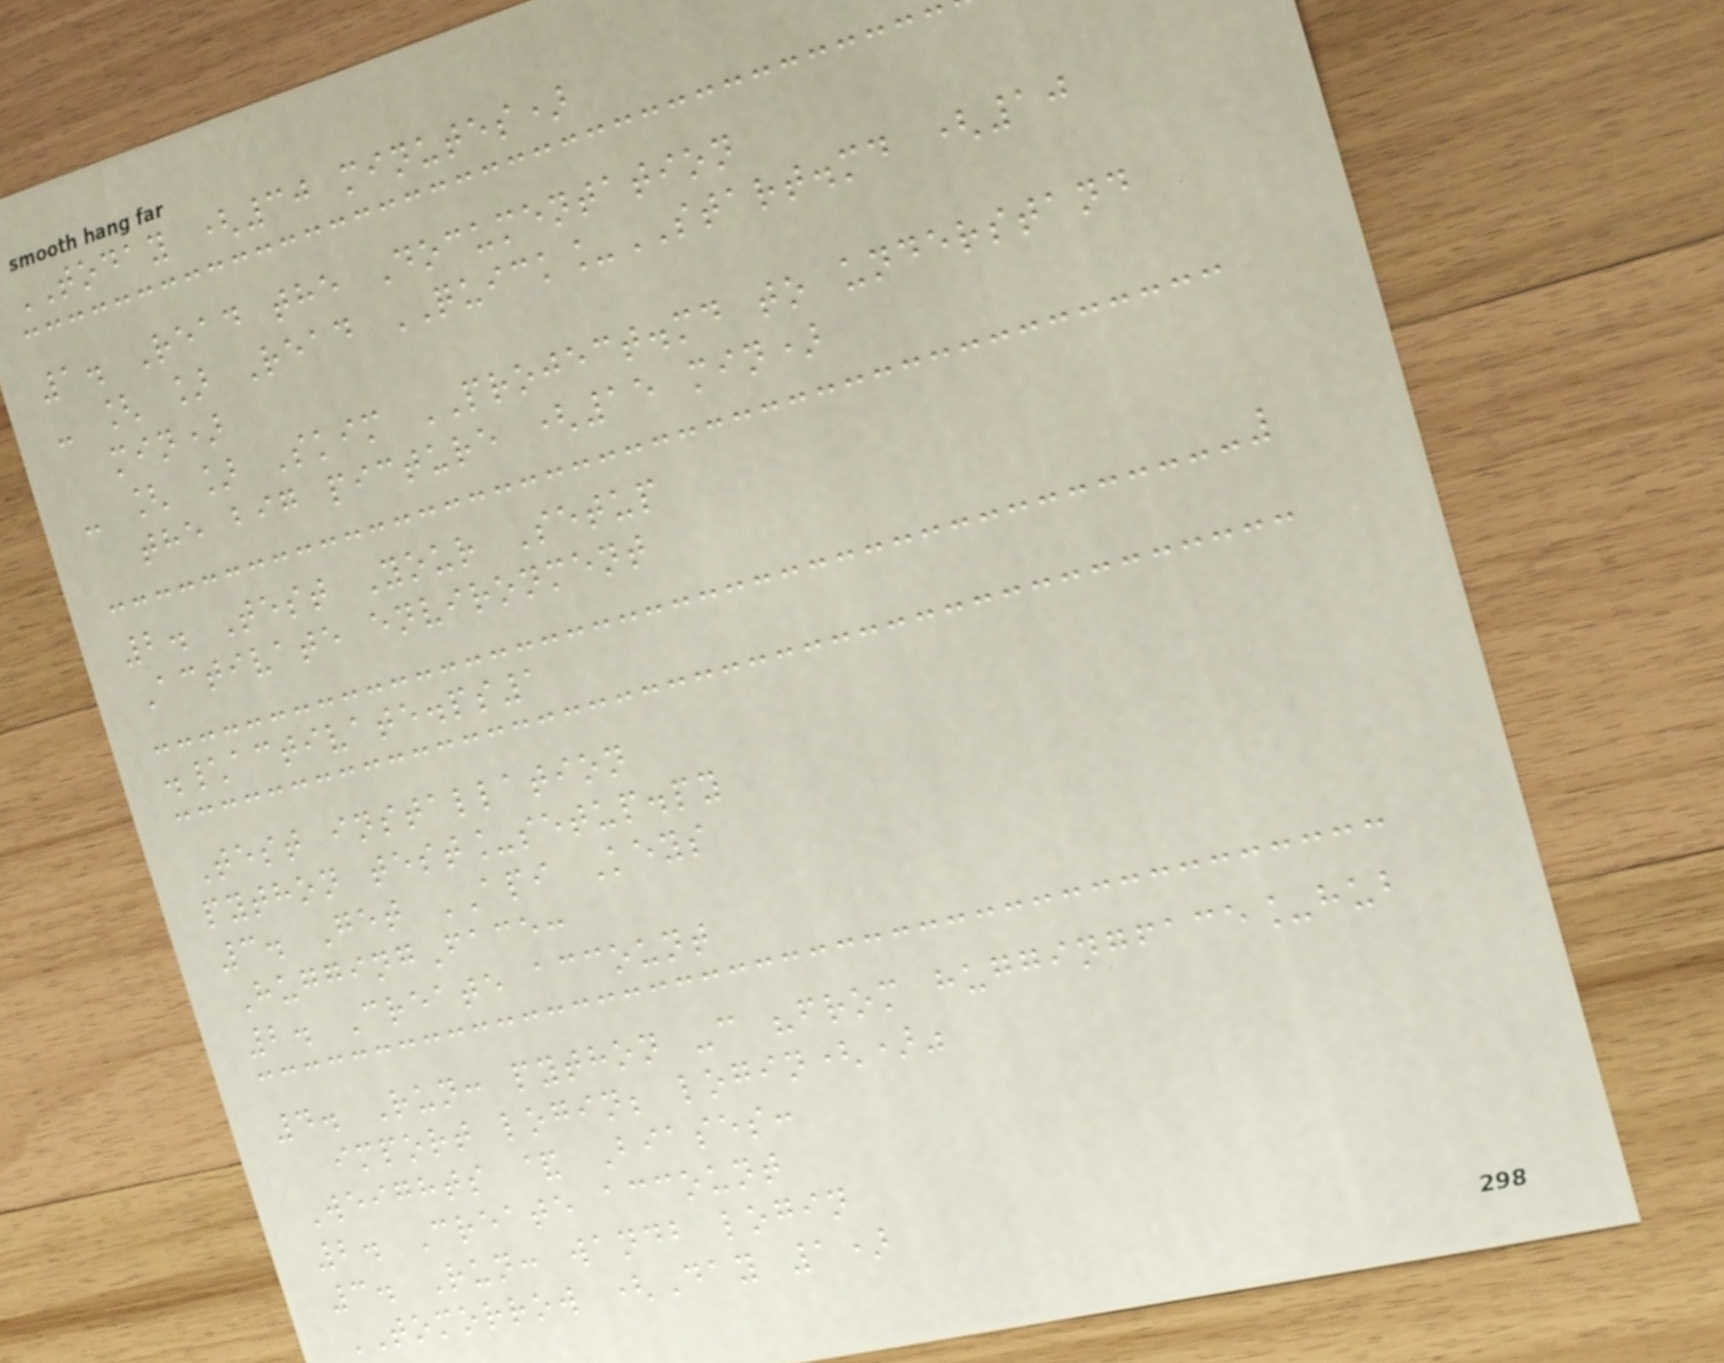TODAY (30 minutes)
1. Read the Documentation
- [ ] Read QUICK_START.md (10
min)
- [ ] Skim PROJECT.md to understand
the big picture (15 min)
2. Test Your Setup
Activate environment
.\activate.ps1
Test installation
python test_setup.py
3. Get API Keys
HuggingFace:
2. Create account
4. Run: python -c "from huggingface_hub
import login; login()"
Weights & Biases:
2. Create account
3. Run: wandb login
TOMORROW (Day 1)
